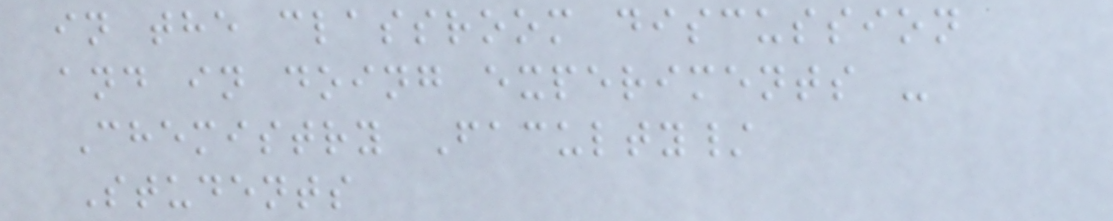in the classroom discussion
and in doing experiments -
Chemistry Faculty/
Students
